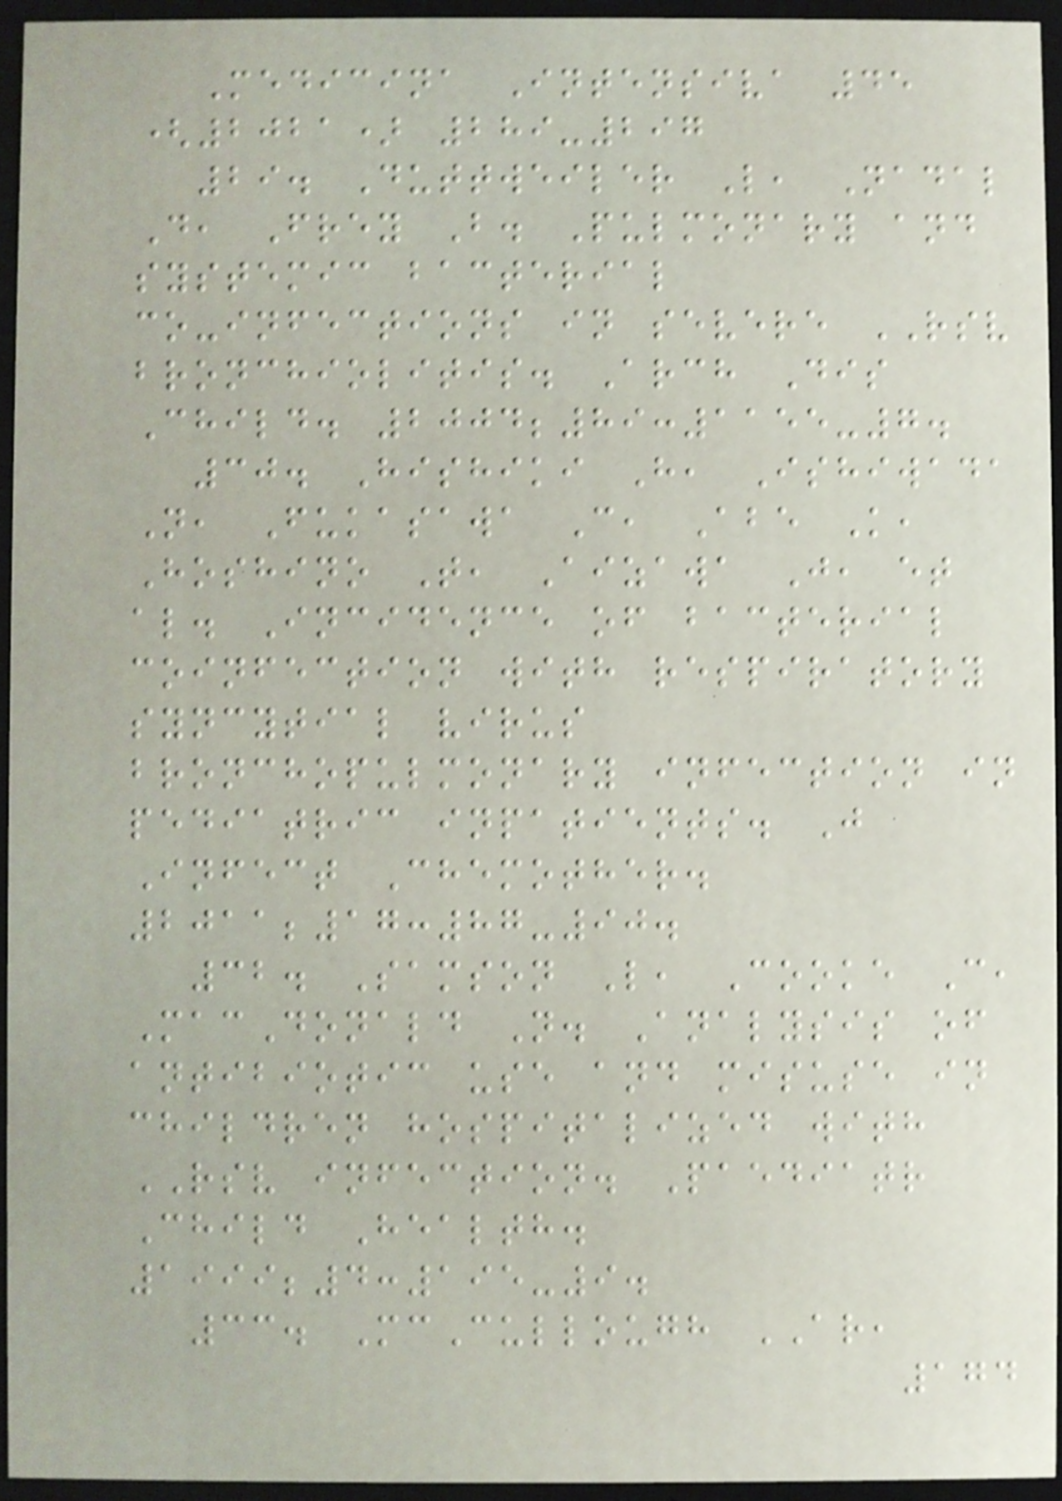Medicina Intensiva 45
(2021) 289-297
29. Duttweiler L, Nadal
D, Frey B. Pulmonary and
systemic bacterial
co-infections in severe RSV
bronchiolitis. Arch Dis
Child. 2004;89:1155-7.
30. Hishiki H, Ishiwada
N, Fukasawa C, Abe K,
Hoshino T, Aizawa J, et
al. Incidence of bacterial
coinfection with respiratory
syncytial virus
bronchopulmonary infection in
pediatric inpatients. J
Infect Chemother.
2011;17:87-90.
32. Samson L, Cooke C,
MacDonald N. Analysis of
antibiotic use and misuse in
children hospitalized with
RSV infection. Paediatr
Child Health.
1999;4:195-9.
33. McCullough AR,
174
